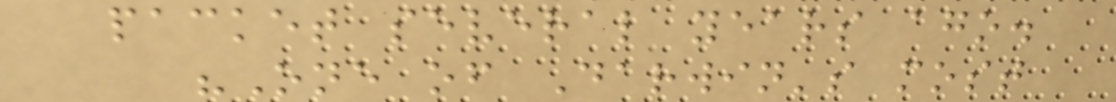packet several years ago.
"One of Darwin's most
